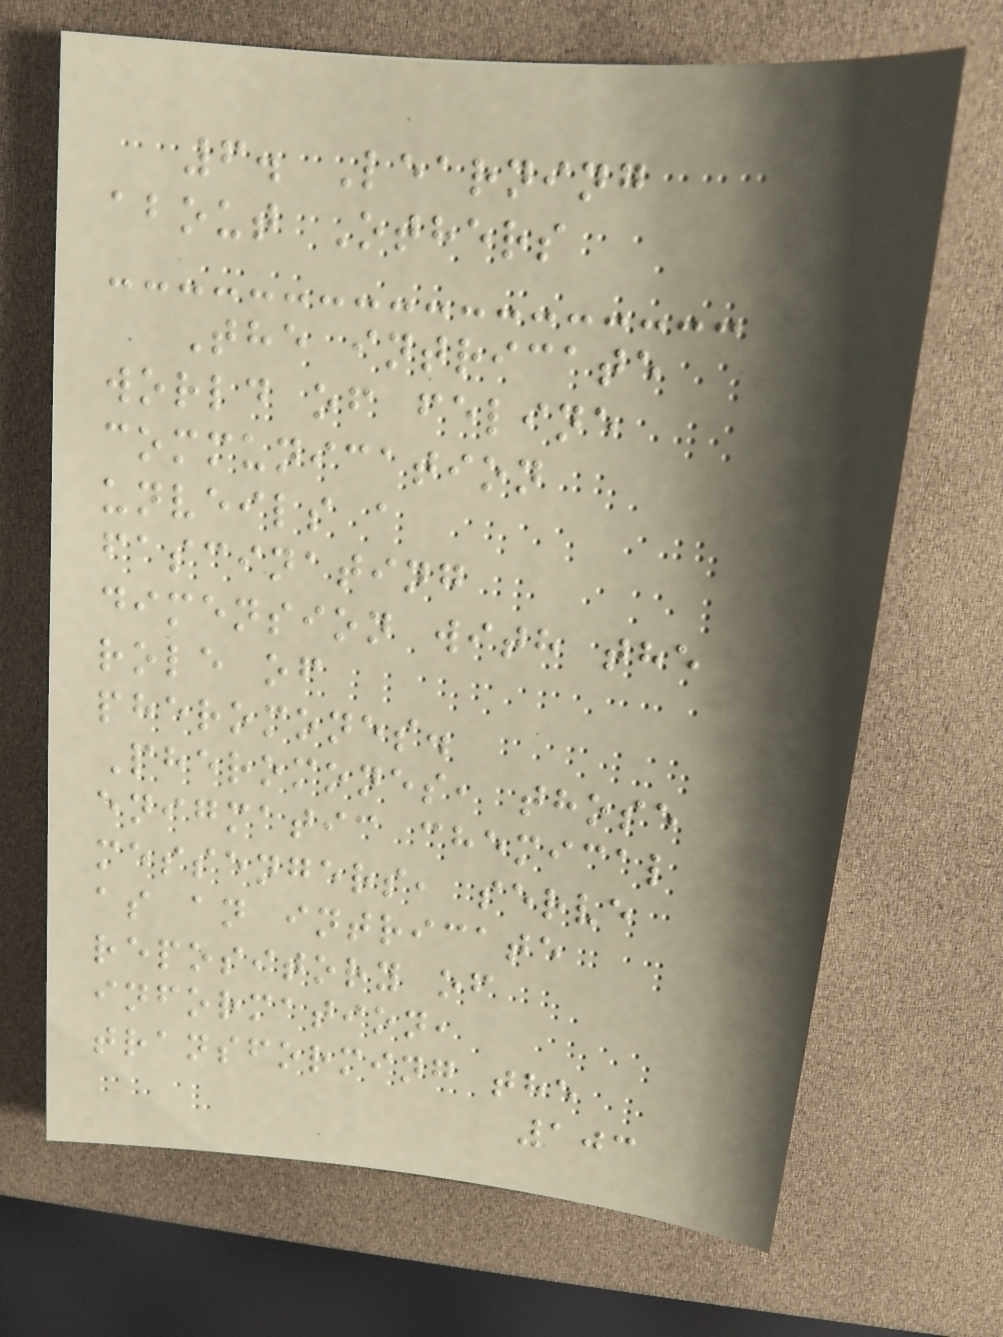6. Learning
about Others
The intricate
world of feline
communication
unveils a
fascinating
dimension with the
role of
pheromones.
Pheromones, those
enigmatic chemical
messengers, serve
as an intricate
repository of
information,
transforming the
103
